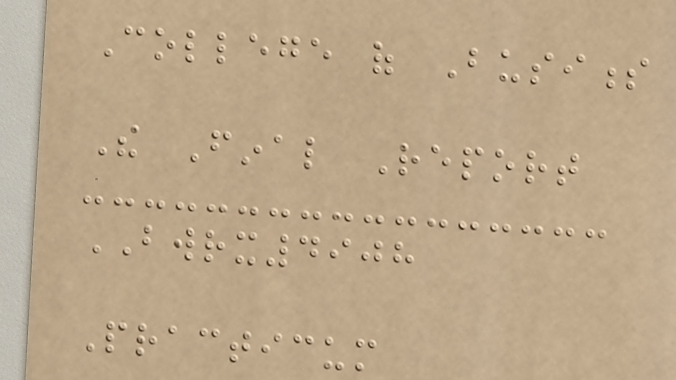College of Business
The Final Report
BWRX4908
Practicum
